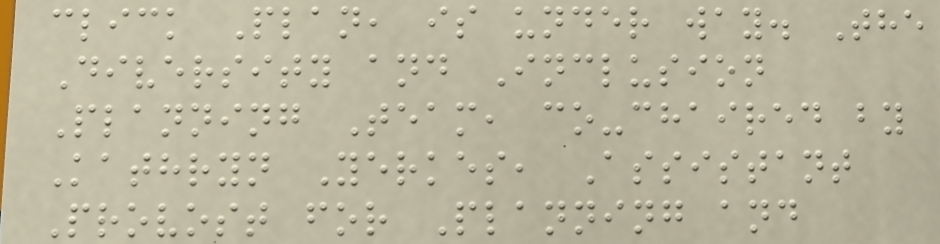click Plan, is under way. The
Diversity and Inclusion
Planning Team, co-chaired by
Kathryn Yerkes, Assistant
Provost for Planning and
